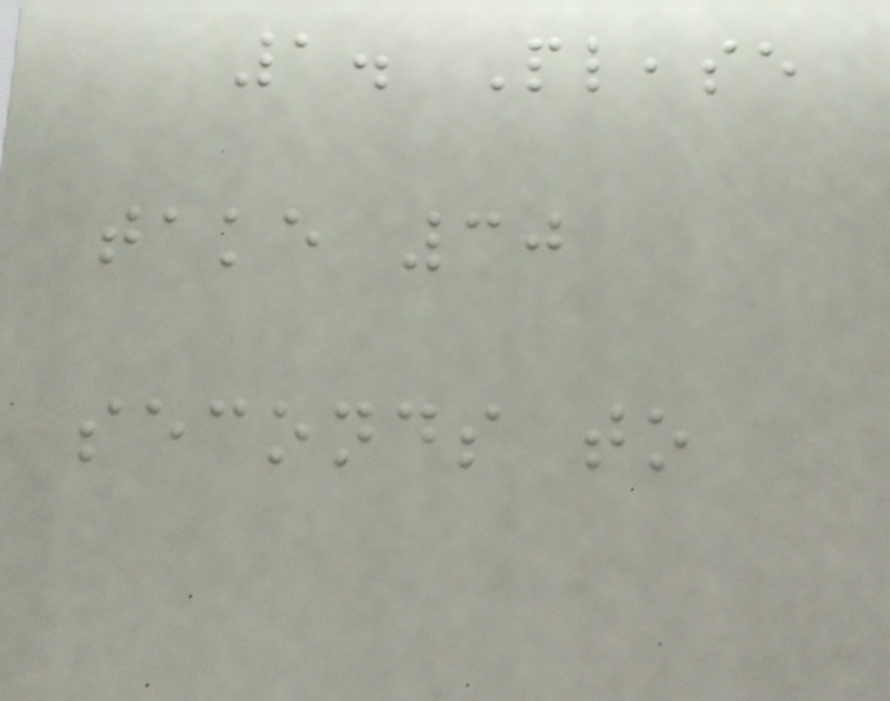1. Please
take 30
seconds to
